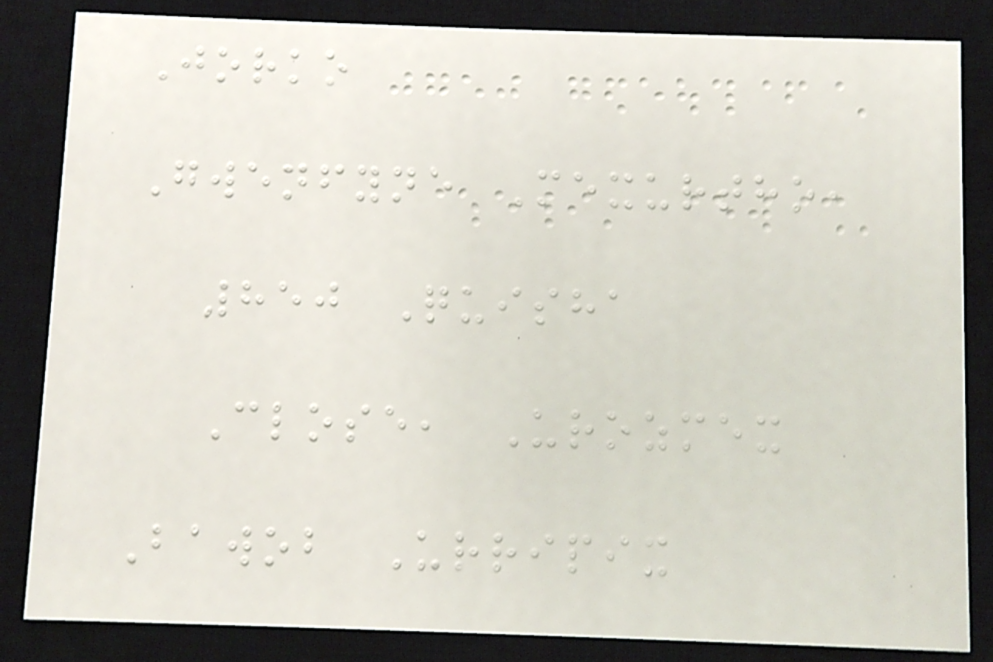Jorko
Gwenfyne Mexurtho,
850 Quisha
Close, Urozmex
Bawob Urripix
